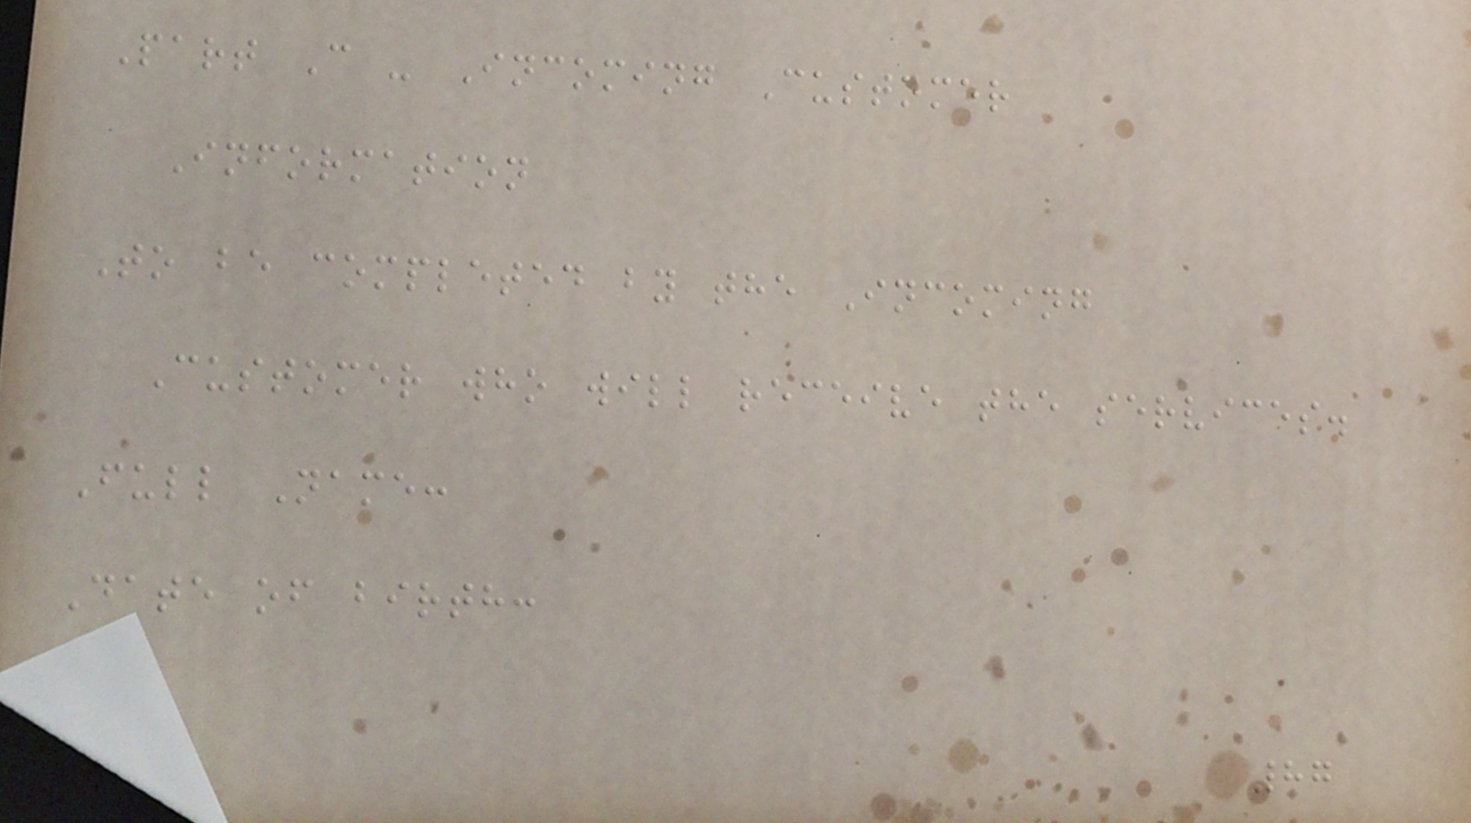Part C - Incoming Customer
Information
To be completed by the Incoming
Customer who will receive the services.
Full Name:
Date of birth:
87
